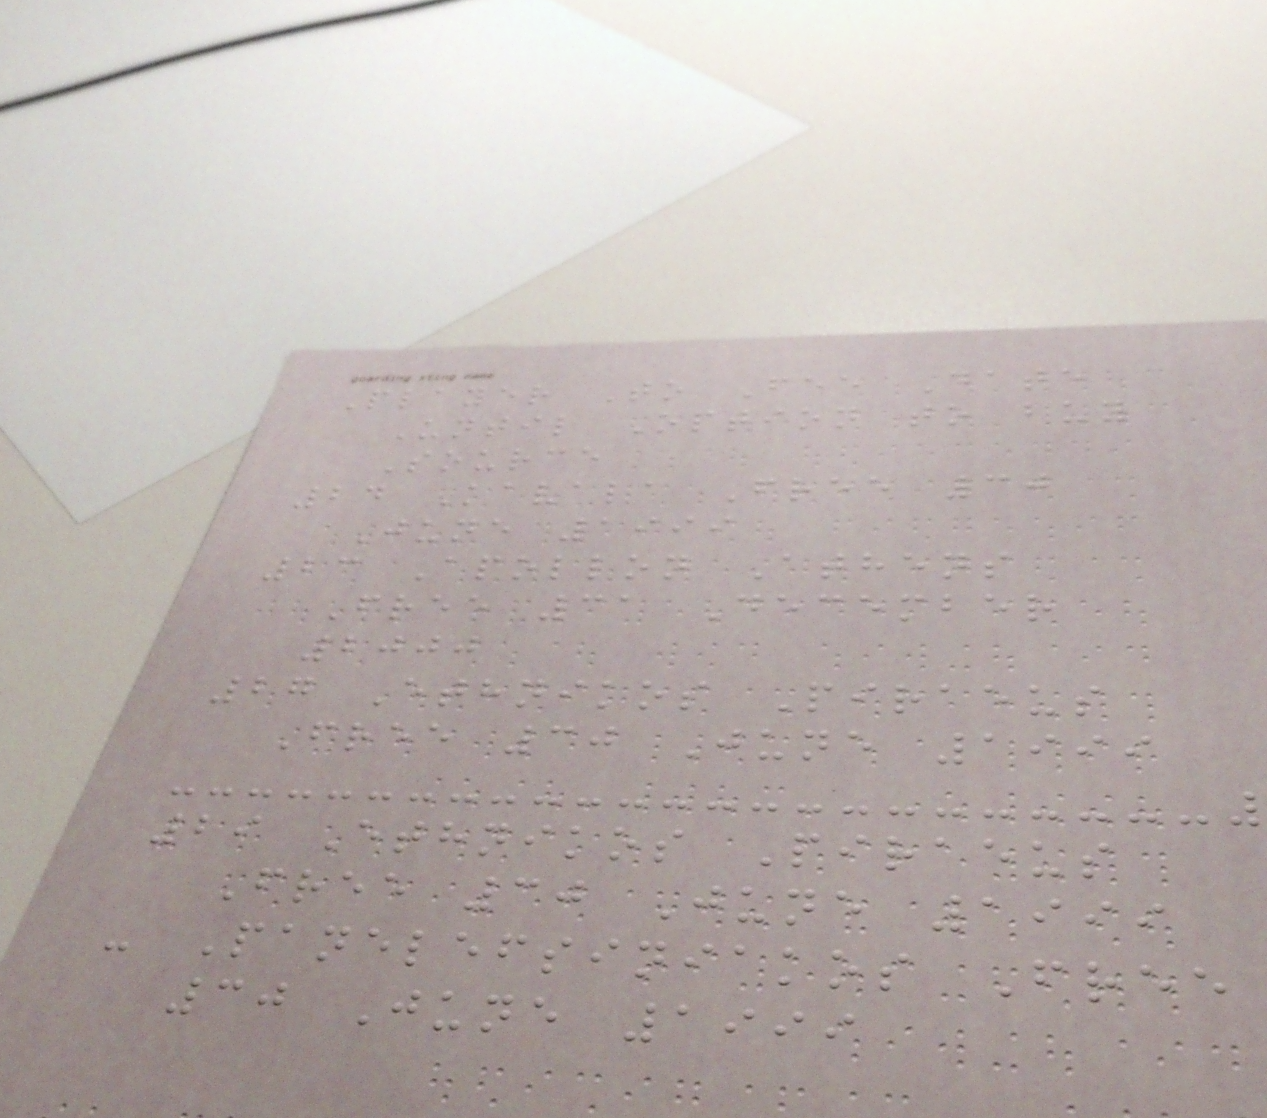Player To Fee Date
Until Option to buy
Source
24 Kavala Free 30
June 1999
23 Apollon Athens
Free 31 December
2000
27 Ethnikos Piraeus
Free 30 June 1999
29 Ethnikos Piraeus
Free 30 June 1999
- Panelefsiniakos Free
30 June 1999
